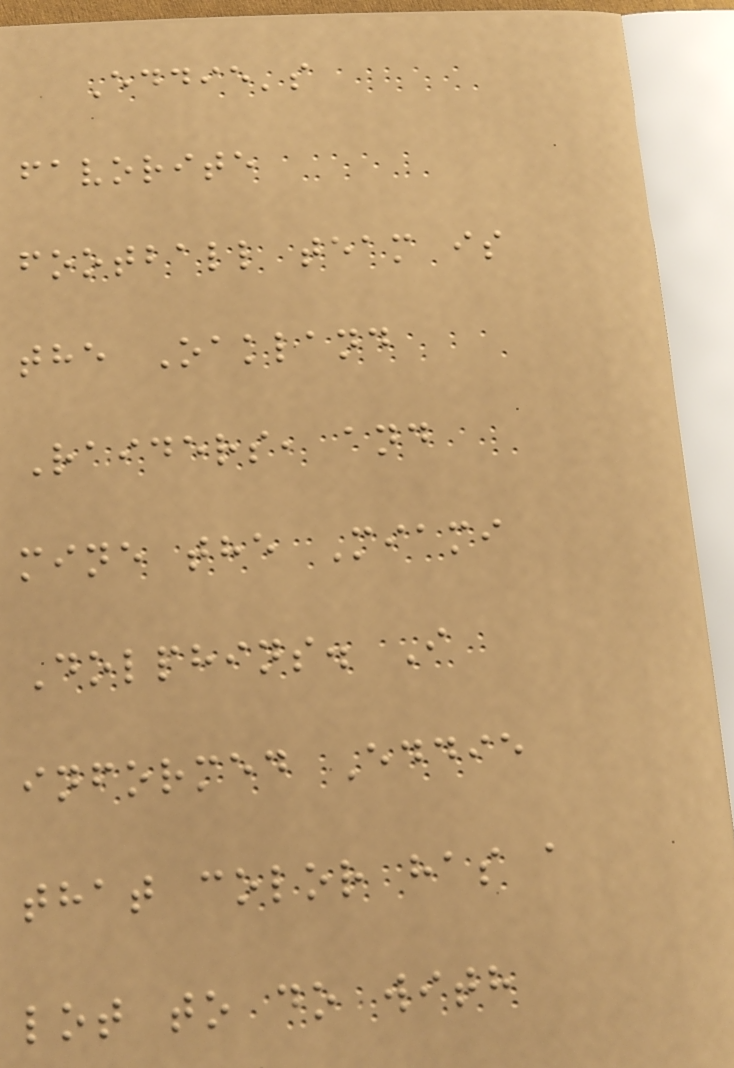Eddie's
favorite
football team is
the Oakland
Raiders, and
mine the Miami
Dolphins. I
informed Eddie
that color has a
lot to do with
